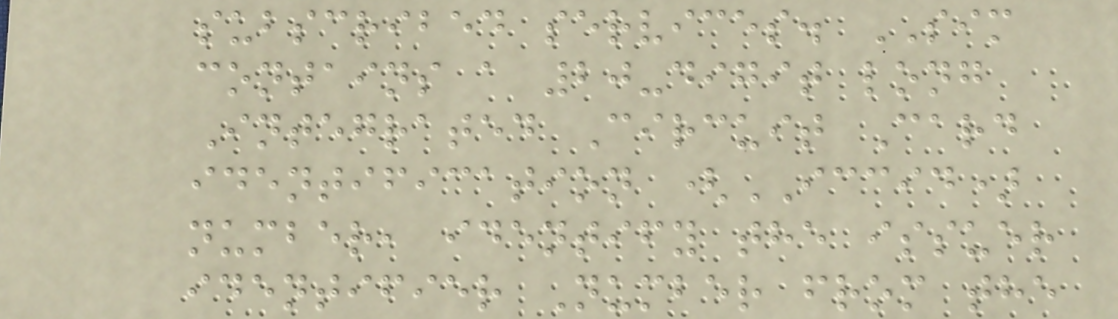subscribed services. SIM
contains a 20-digit long
Integrated Circuit Card
identification (ICCID)
number, identify the issuer
identifier Number from the
